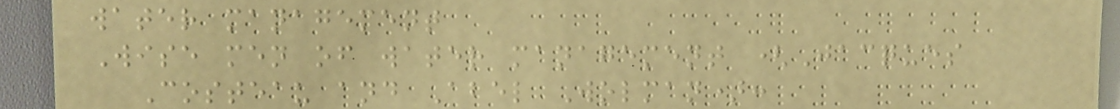water management
Wise men of water management (Jacques
Costeau and Abel Wolman):
